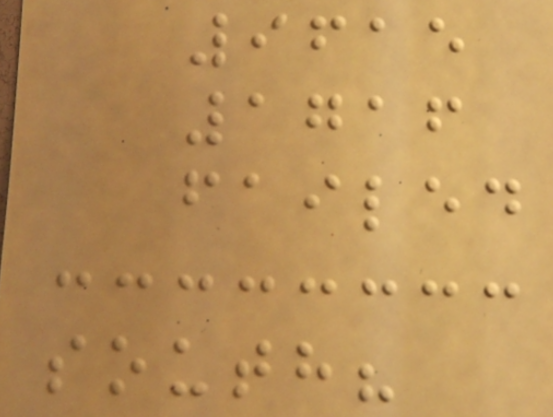9615
1716
failed
south?
